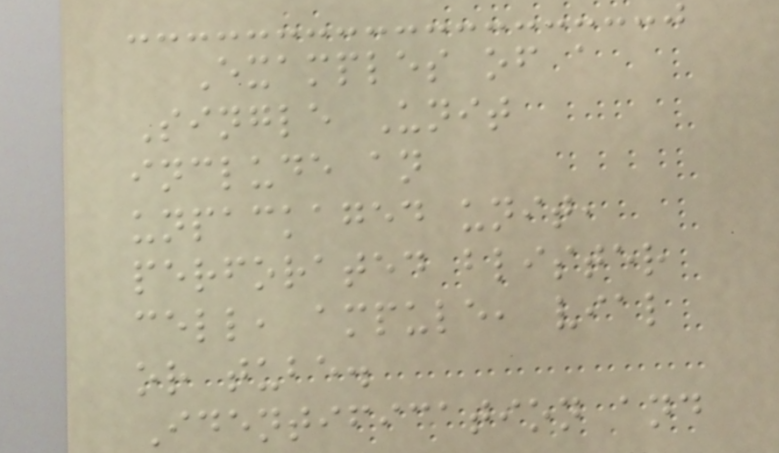Examples of a
Single Unit
include an
unpackaged unit,
perforated blister
cell, ampule, vial
or tube.
Identification and
